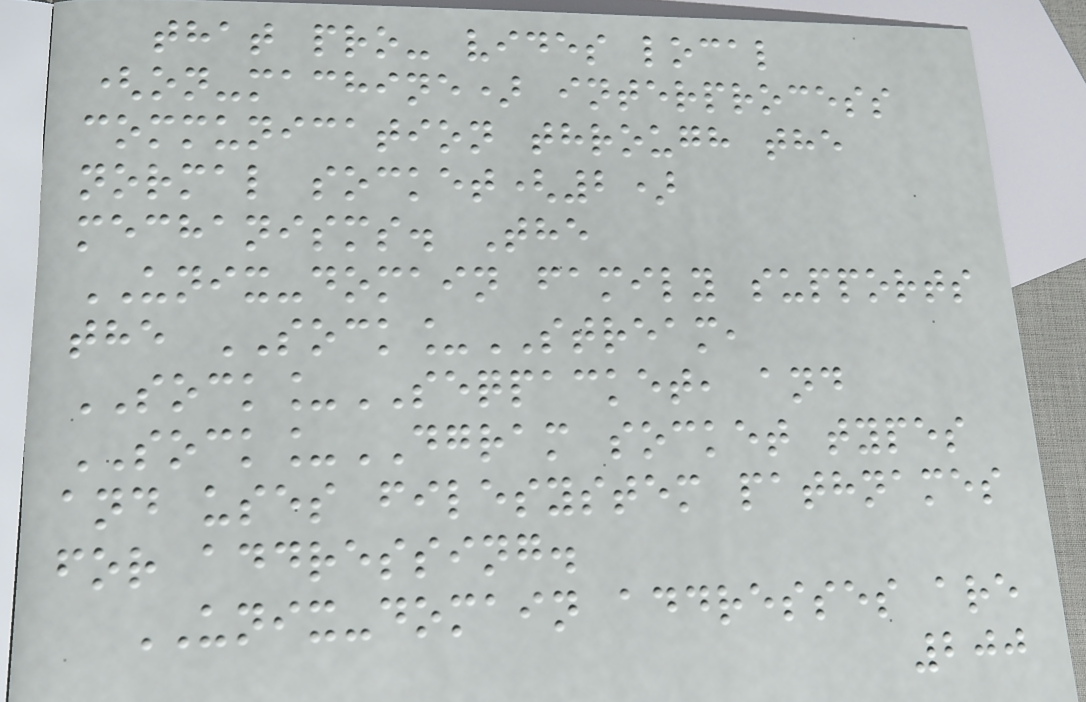that pro- vides local
(on-machine) interprocess
communication through the
normal socket(2)
mechanisms. The
UNIX-domain family supports
the SOCK_STREAM,
SOCK_SEQPACKET, and
SOCK_DGRAM socket types
and uses filesystem pathnames
for addressing.
UNIX-domain addresses are
200
